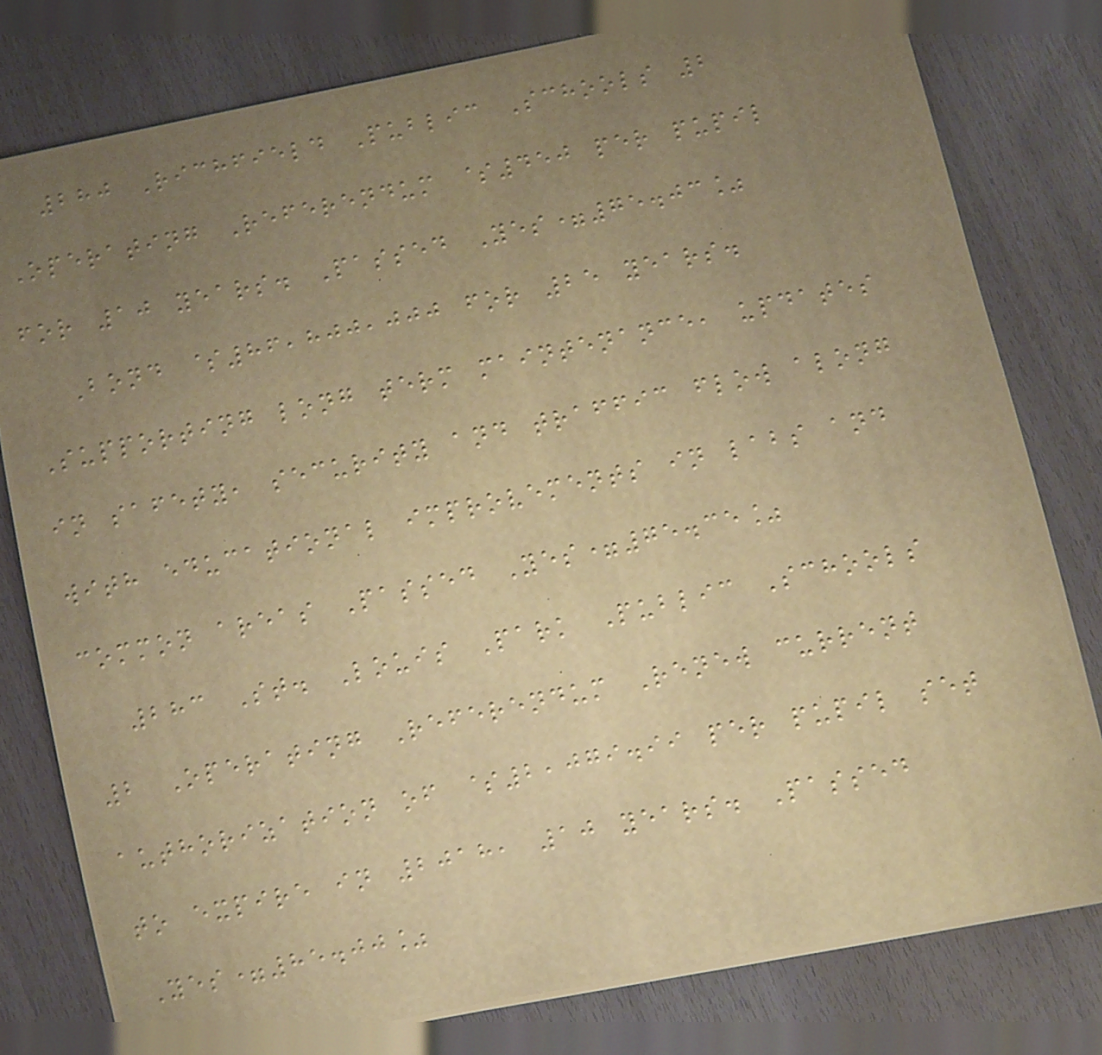280 Richfield Public Schools 2
Operating Referendum $450 per pupil
for 10 years. Passed Yes=75.03%
Bond $86,800,000 for 25 years.
Supporting long term maintenance, updates
in safety, security and traffic flow along
with educational improvements in labs and
common areas Passed Yes=75.35%
283 St. Louis Park Public Schools
2 Operating Referendum Renew current
authorization of $2,079.99 per pupil set
to expire in 2018, 10 years. Passed
Yes=85.00%
